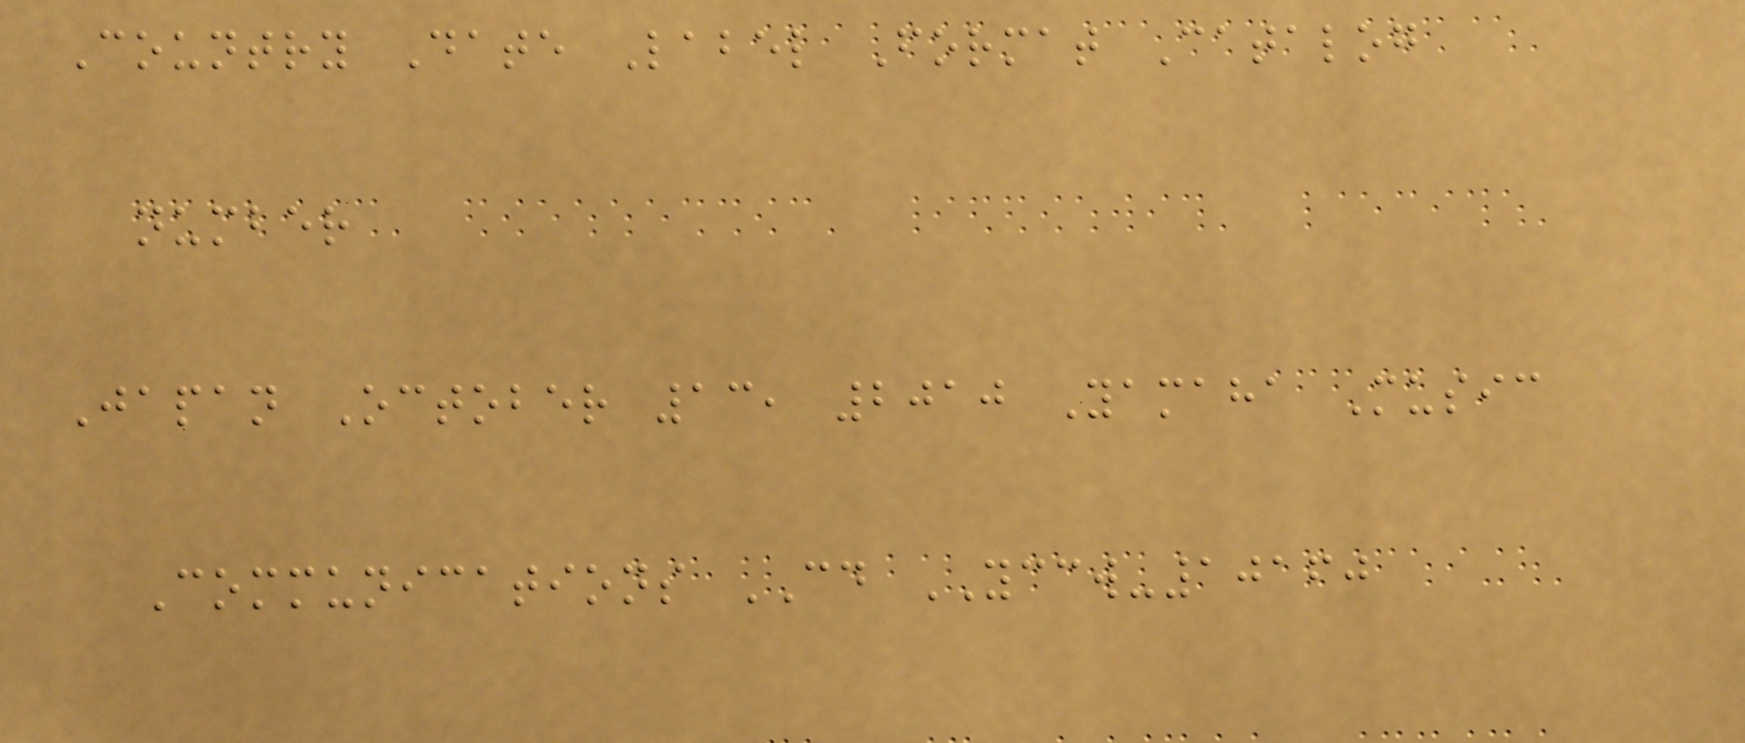Country Date Label Format Catalog
number
Japan October 13, 2010 Yamaha Music
Communications CD YCCW-10160
